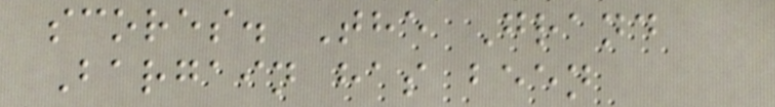scores. The Grand
Bargain has been
